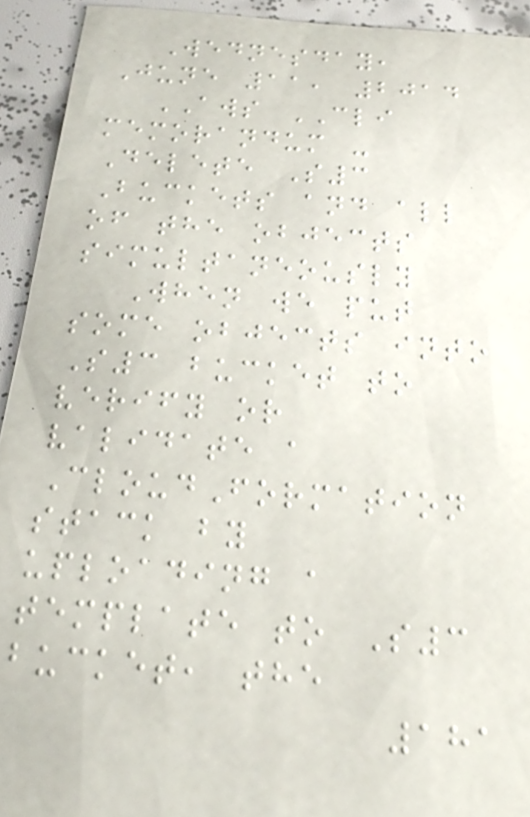Wednesday,
June 11, 2014
AWS CLI
memorandum -
Delete S3
Buckets and all
of the objects
simultaneously
When we put
some objects into
S3 bucket to
verify or
validate a
CloudFormation
stack by
uploading a
template to S3
bucket, the
181
